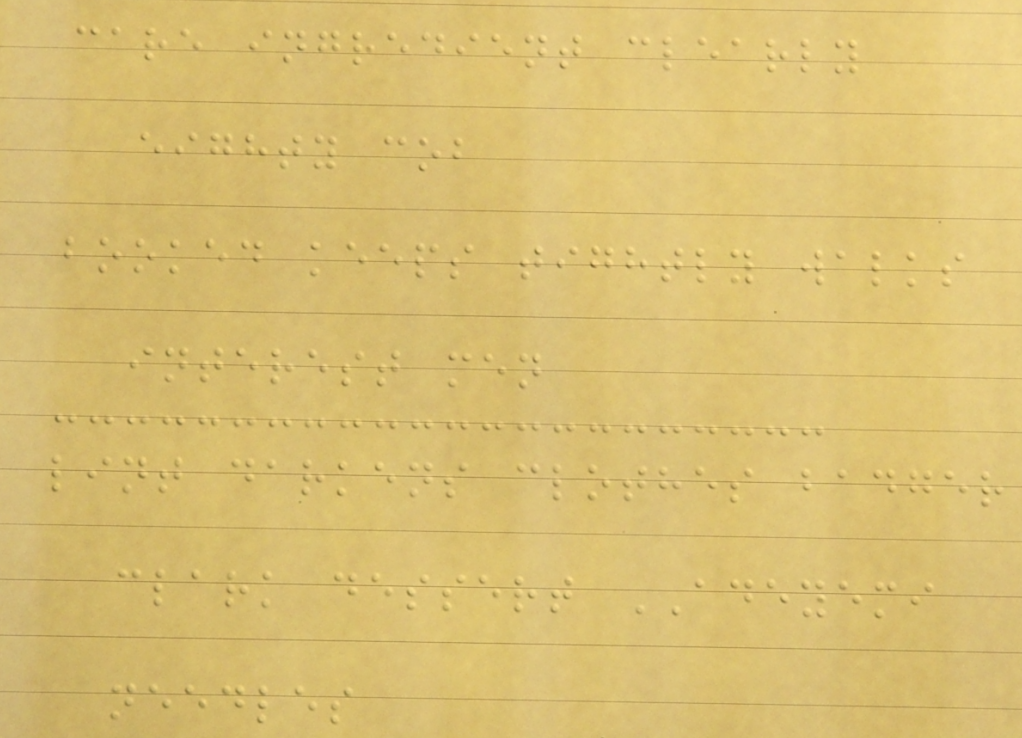care ingredient clearly
eighty cob
booked keeps tightly walks
interest men
lint darkens clothes badger
clark dessert ADEYEMI
needles
